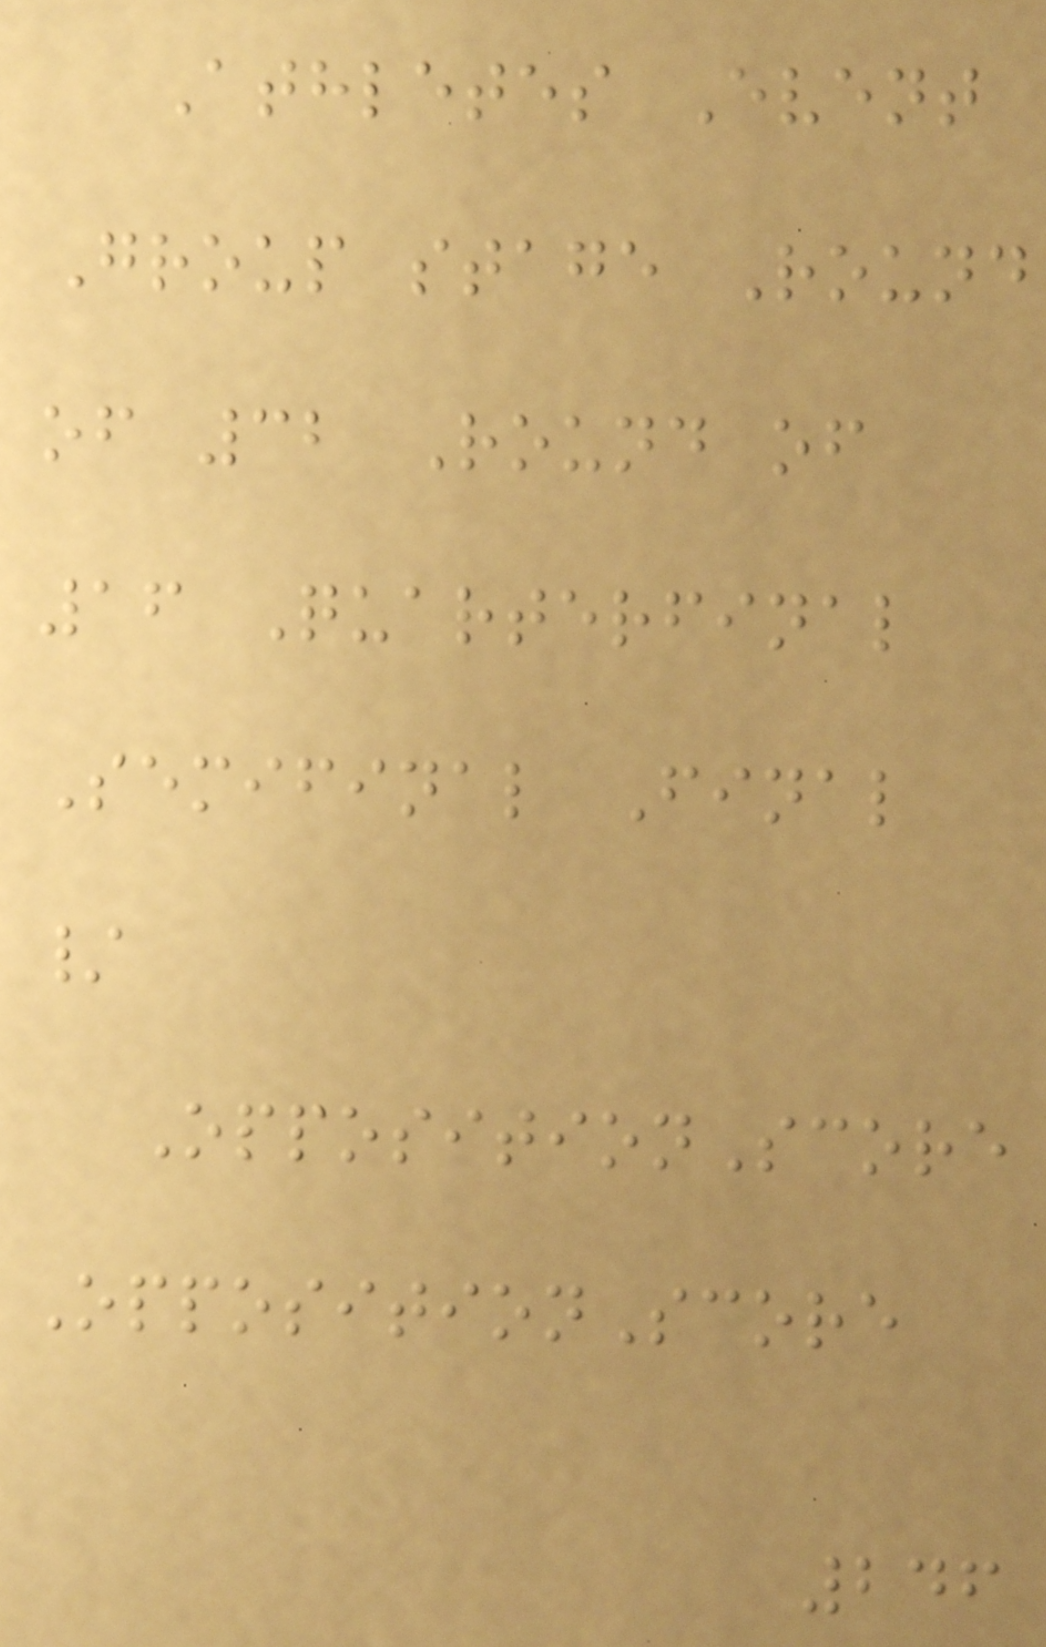Athletes Event
Group stage Round
of 32 Round of
16 Quarterfinal
Semifinal Final
/
OppositionScore
OppositionScore
246
